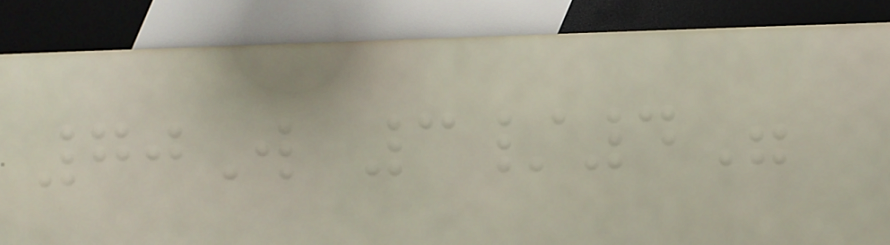70W 3/4"
